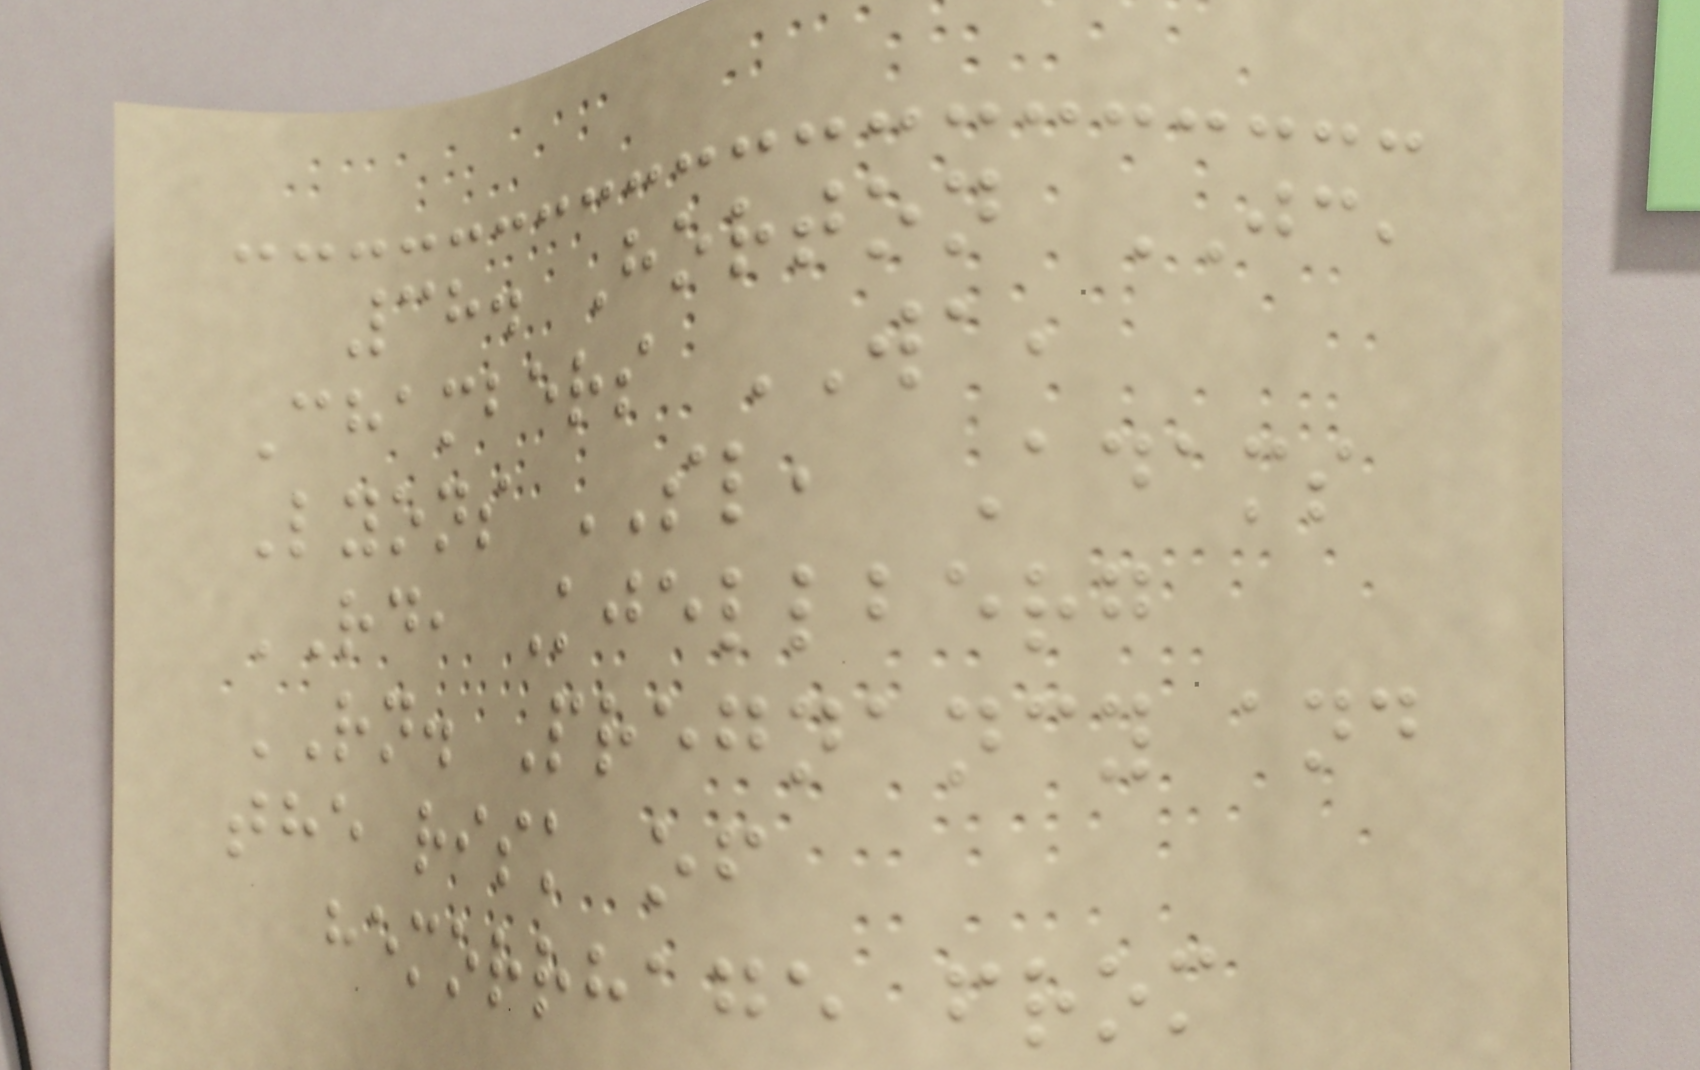38. Horton JC,
Chambers WA,
Lyons SL, Adams
RD, Kjellberg
RN. Pregnancy and
the risk of
hemorrhage from
